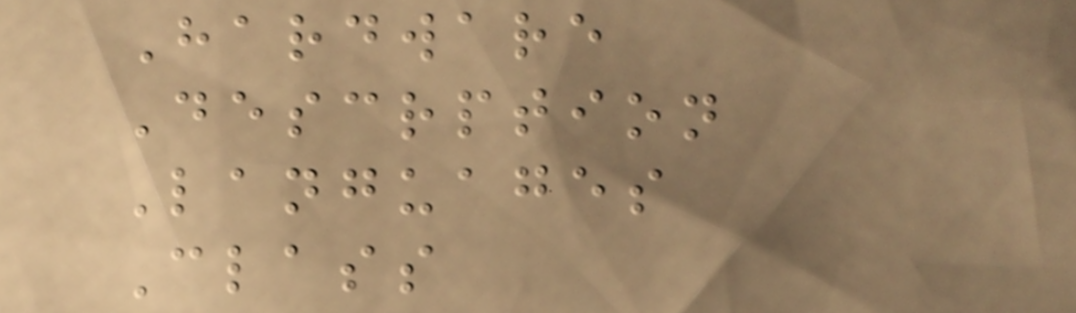Hardware
Descrption
Languages
Class
